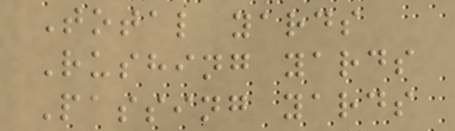Total yards
Rushing yards
Passing yards
